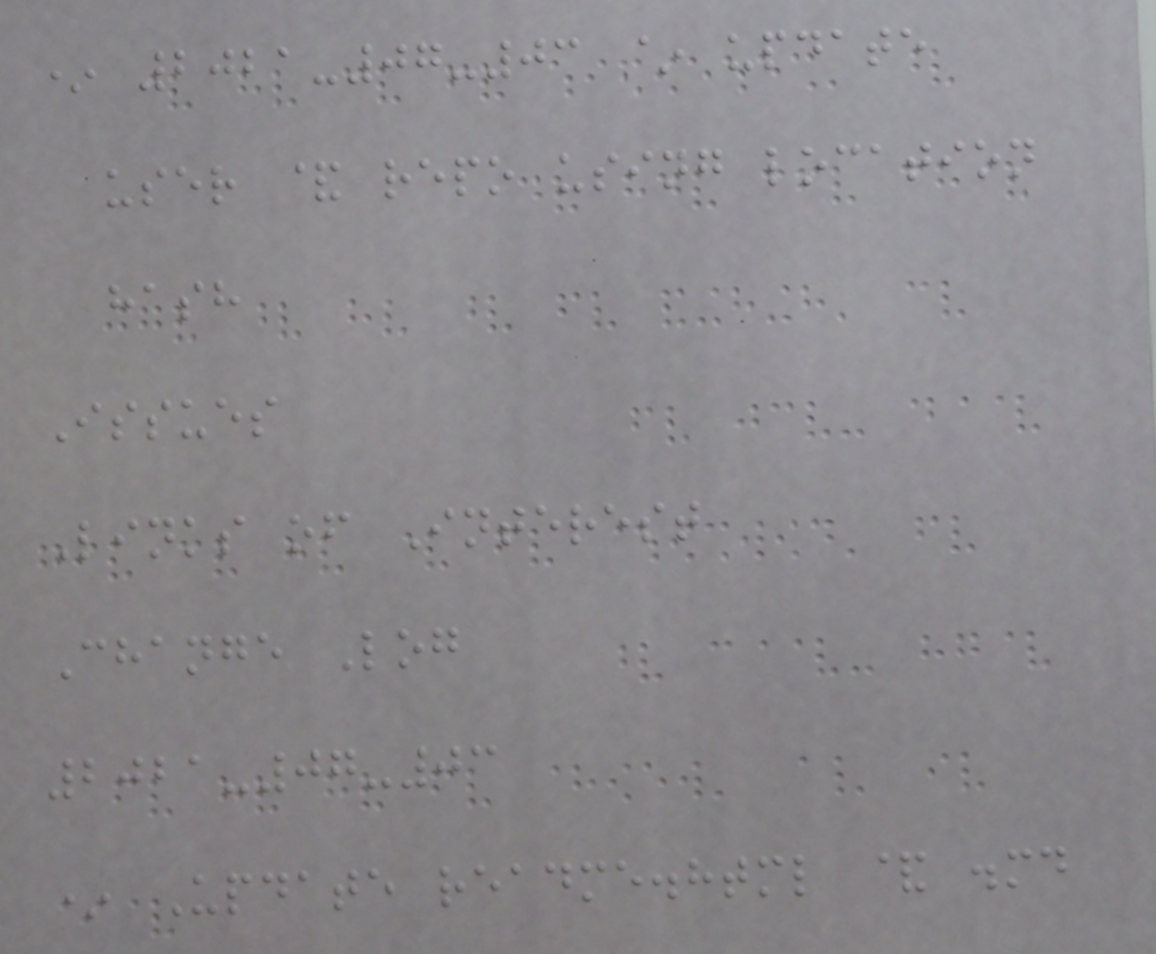* 2021-07-03 ~ update
user & repo using location
hash
Issues
Links of Interest
Change Log
2021-07-03
* Update readme.html & .md
